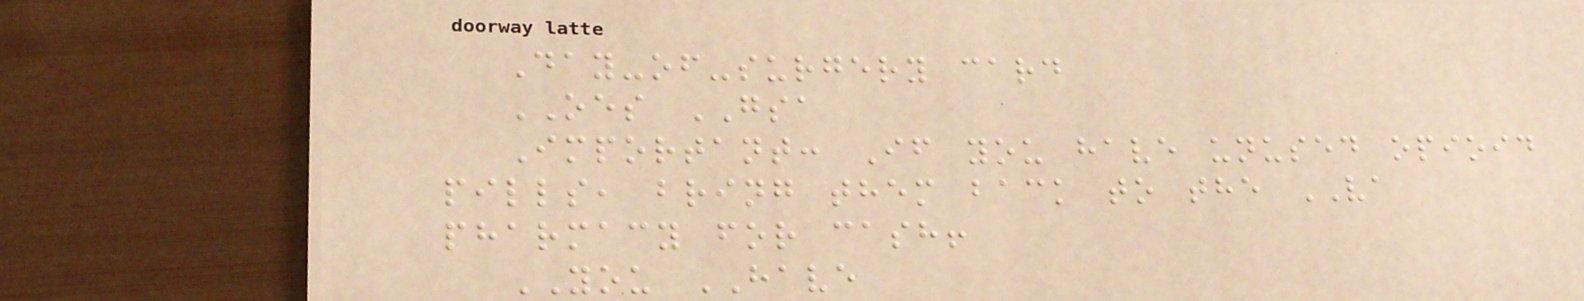Day-of-surgery card
OES GSA
Important: If you have unused opioid
pills, bring them back to the VA
pharmacy for cash!
YOU HAVE
